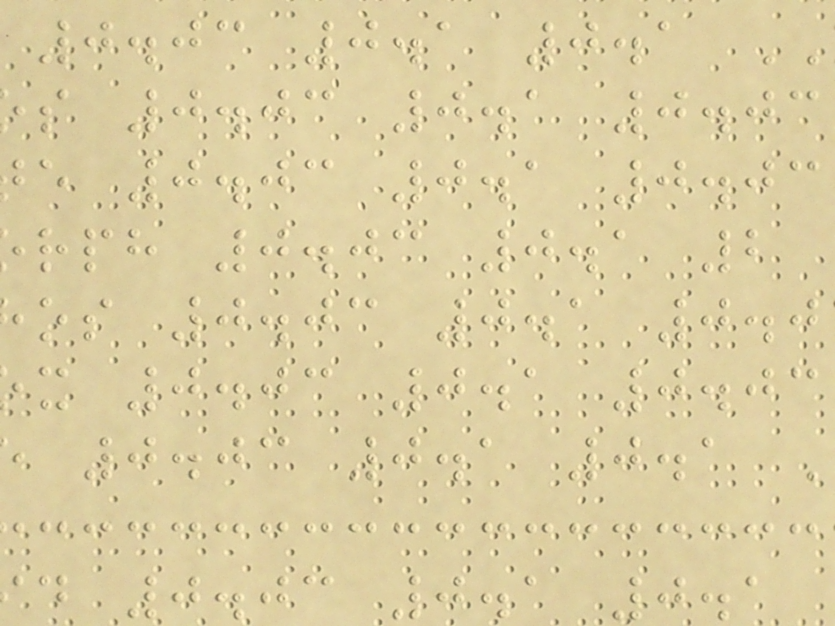0.03 0.1 0.1
s 0.03 0.1 0.03
e 0.03 0.1 0.03
rph 0.03 0.1 2
os 0.03 0.1 0.0
x 0.03 0.1 0.03
0.03 0.1 0.1
d 0.03 0.1 0.1
